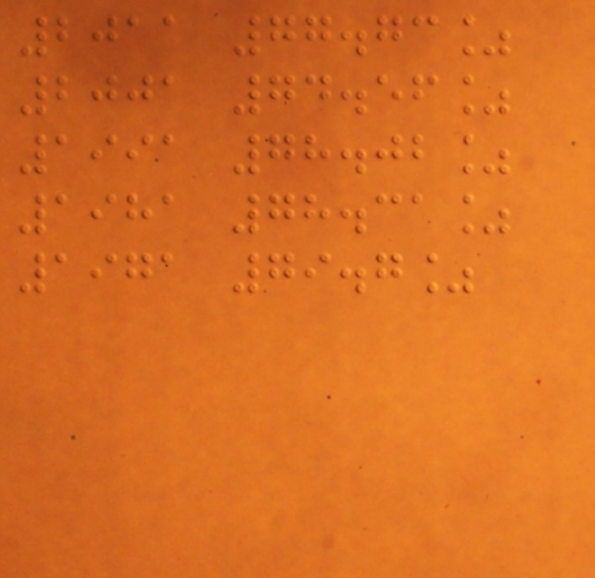2011 77.73%
2001 74.56%
1991 78.02%
1981 78.31%
1971 79.7%
